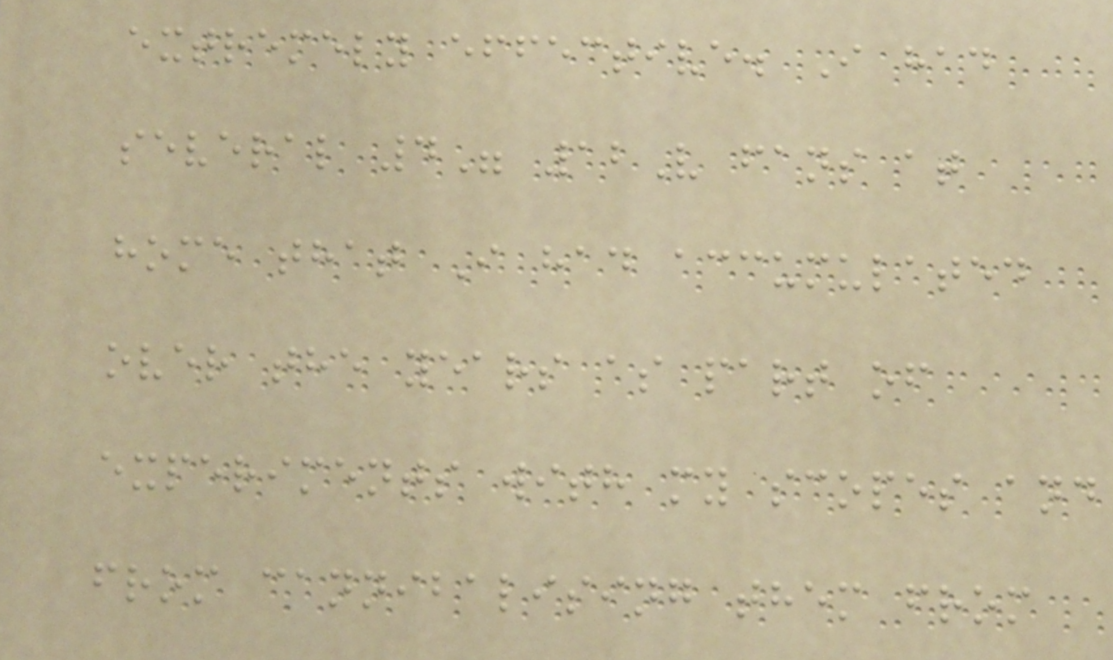extremely effective. I had
several 4" 12V fans at
home that I had accumulated
over the years as part of
experiments with my scopes and
from cannibalising them from
